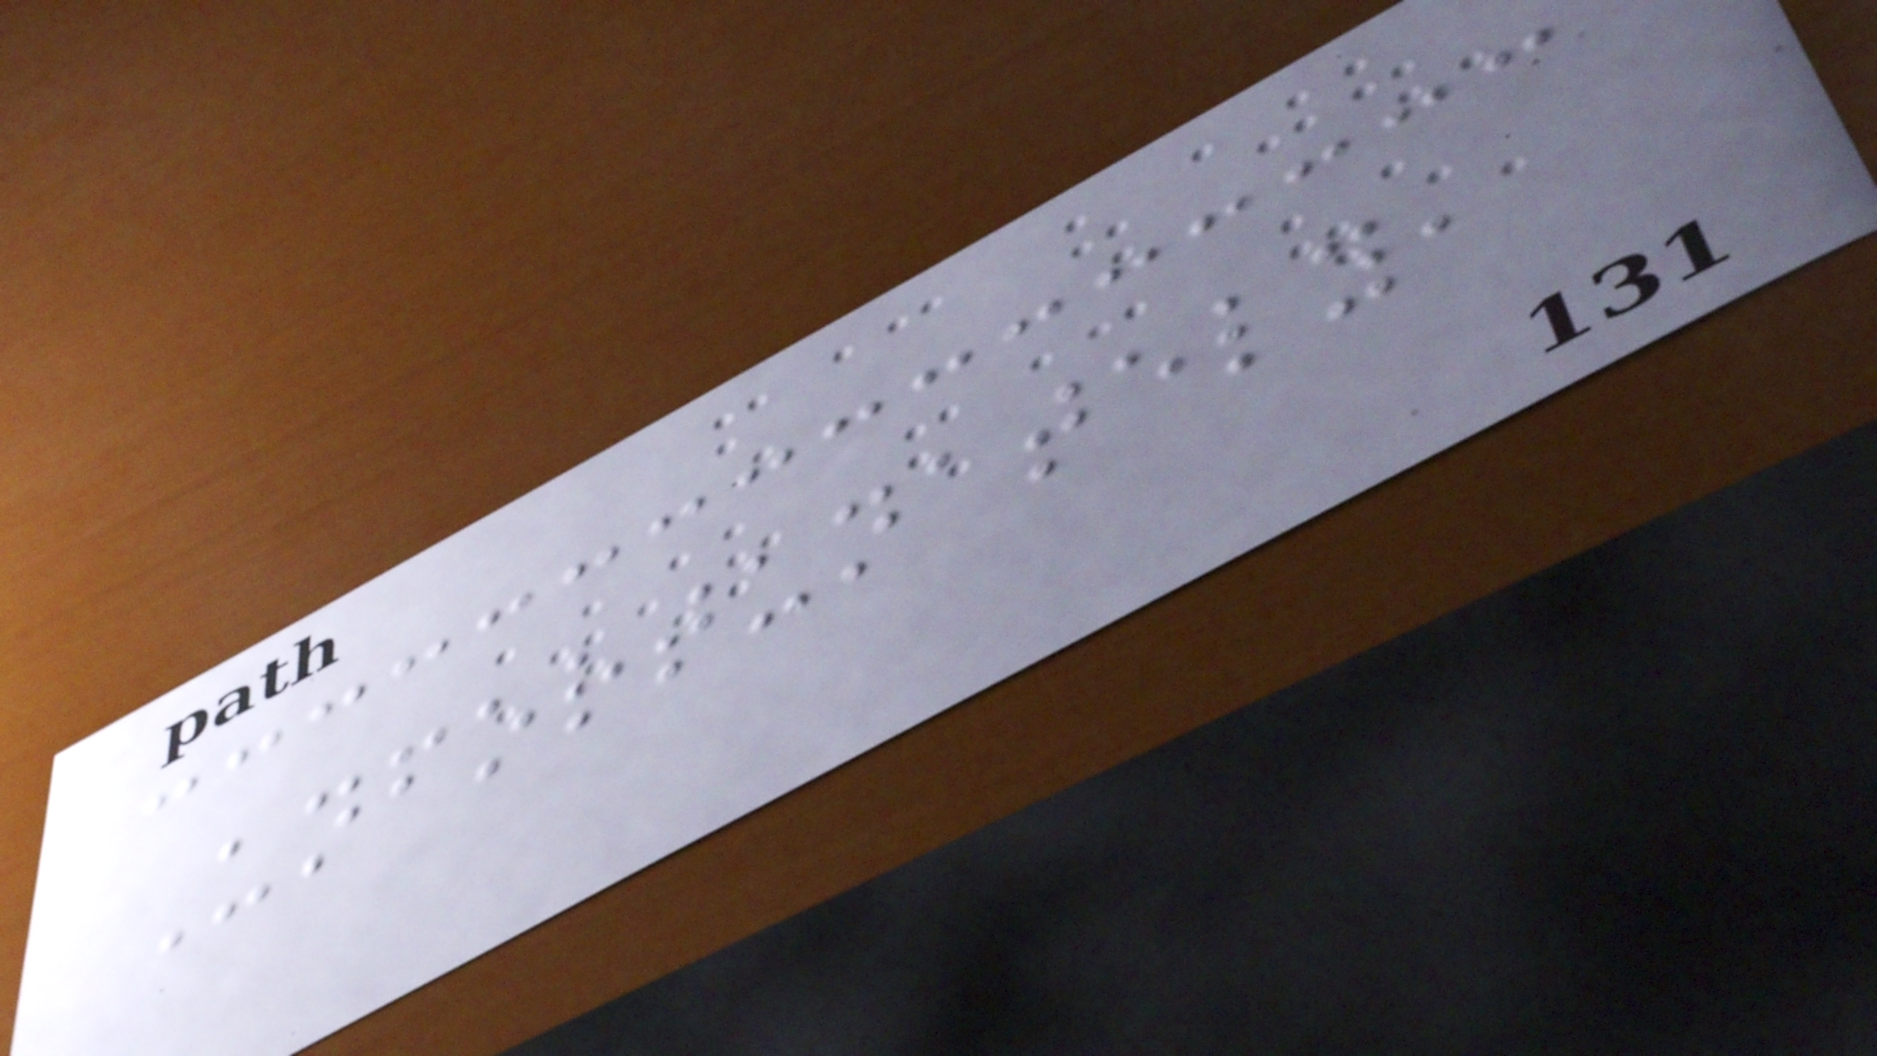Unfortunately,
